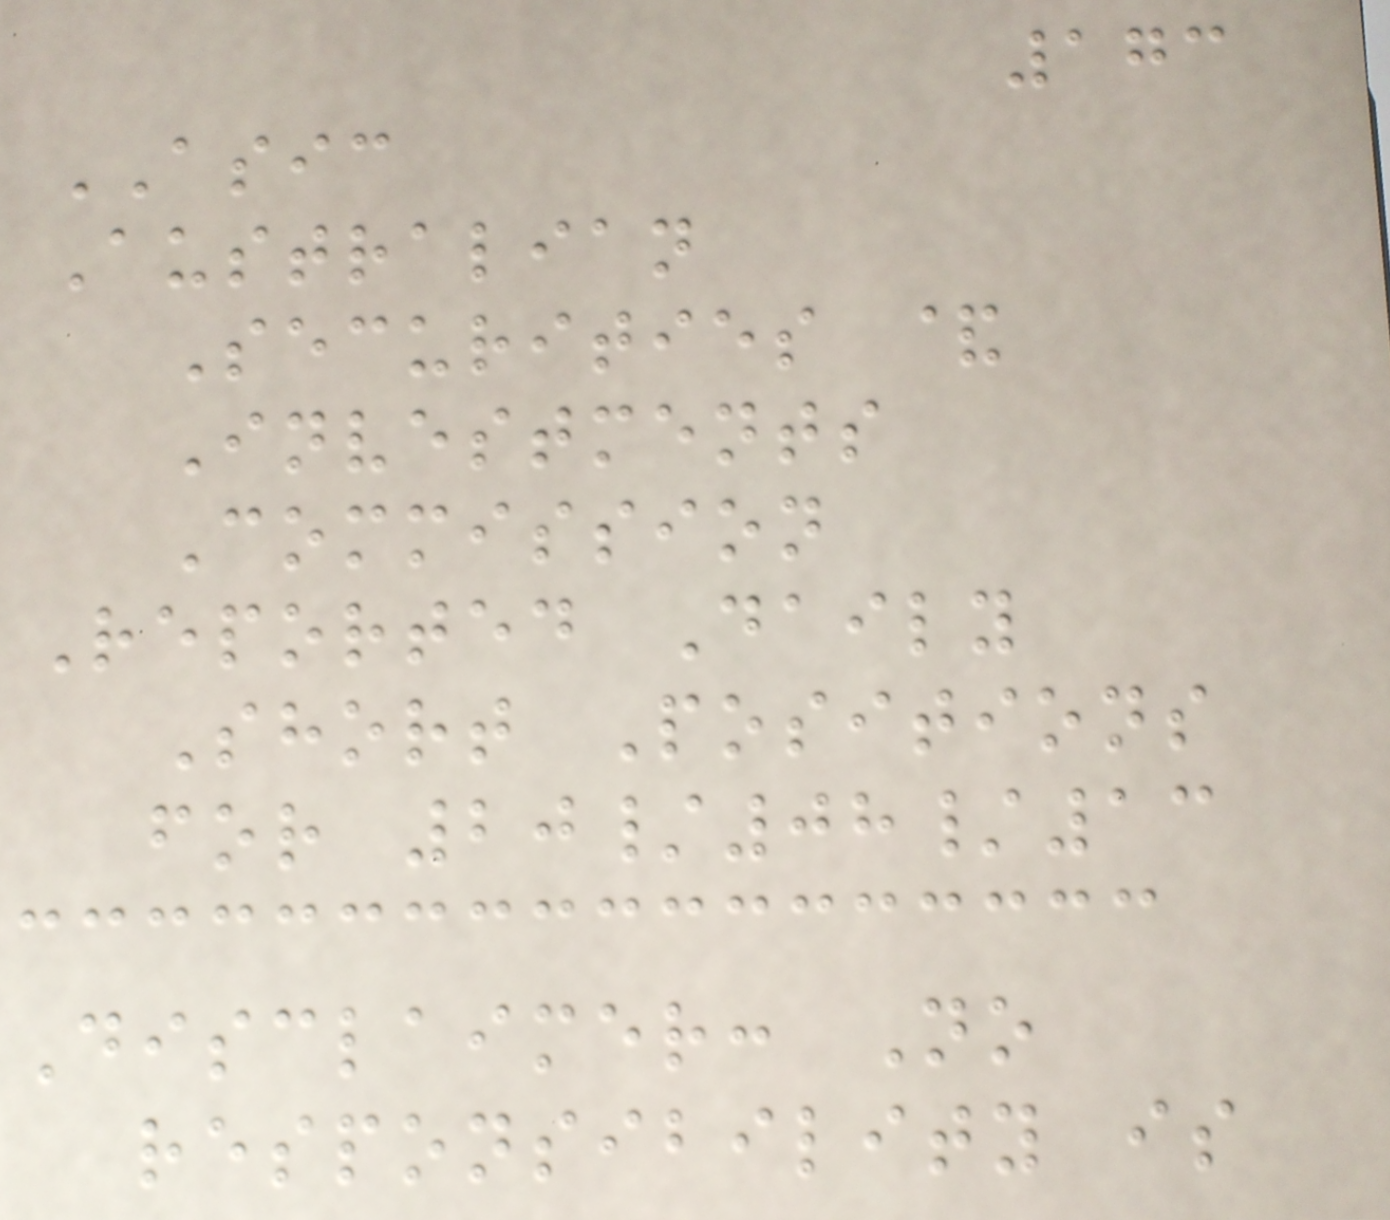173
ASIC
Australian
Securities &
Investments
Commission
Reported Daily
Short Positions
for 20/08/13
Disclaimer: No
responsibility is
